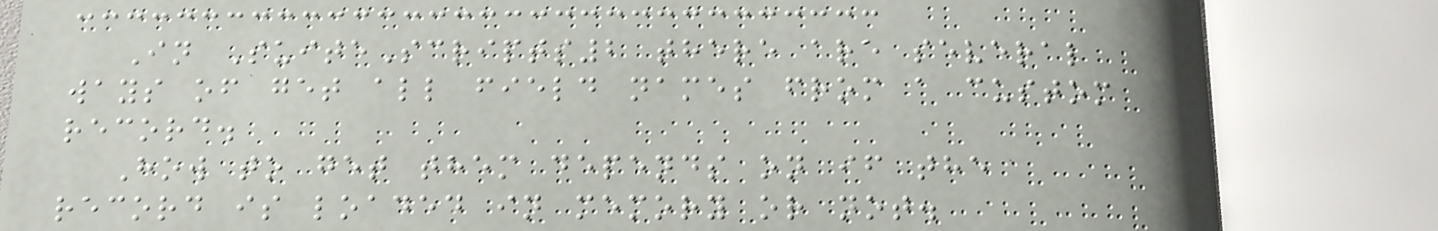In SuiteScripts2 there are several
ways of get all field names from a custom
record.
How to get them depends on if the
record is loaded in memory or not.
